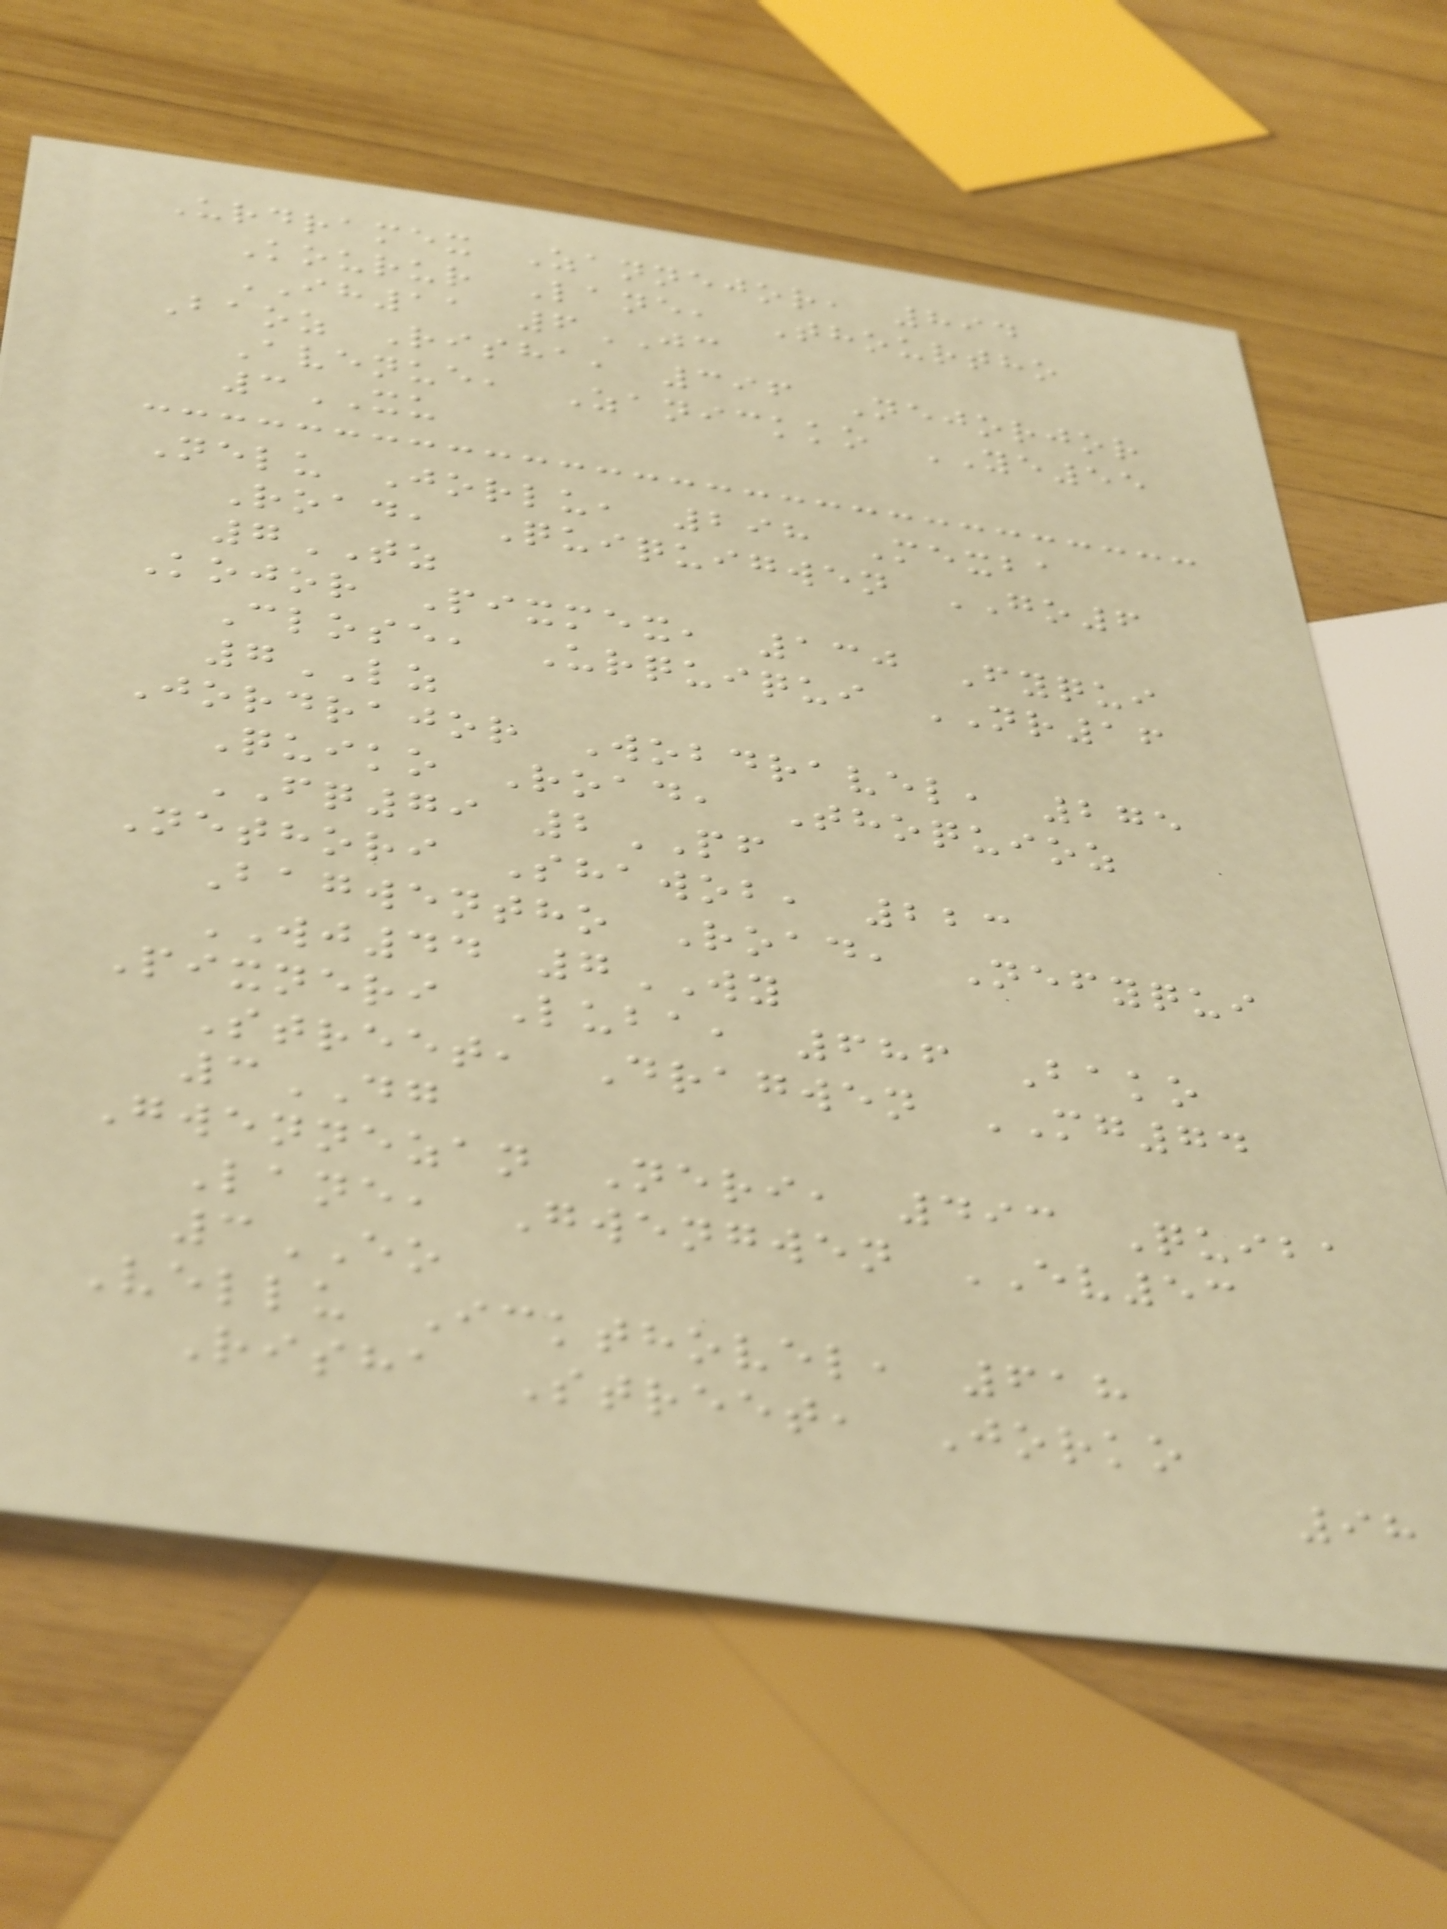Urdramex Zannejor, 894
Kourur Lane, Thourtho
IH11 6JC
Baoz Risha, 396 Nejorjor
Avenue, Zanickko YE55
3XU
Nelu Jorlu, 298 Mexba
Road, Quiquigwen GO6
7TZ
Kojor Pixmex, 130 Fyqui
Close, Urquiqui NR16
7LZ
Jordrajor Wobdravel, 275
Quiko Road, Thoquioz
FQ79 2PF
Nethori Shawob, 223
Bagwentho Road, Nefyqui
WJ44 7WY
Pixneri Luba, 686 Bako
Street, Dragwen MG74
3DG
Gwennezan Neri, 493 Quiba
Lane, Gwengwen EV53
3EO
Vellu Ickthovel, 618
Risha Street, Jorko
98
